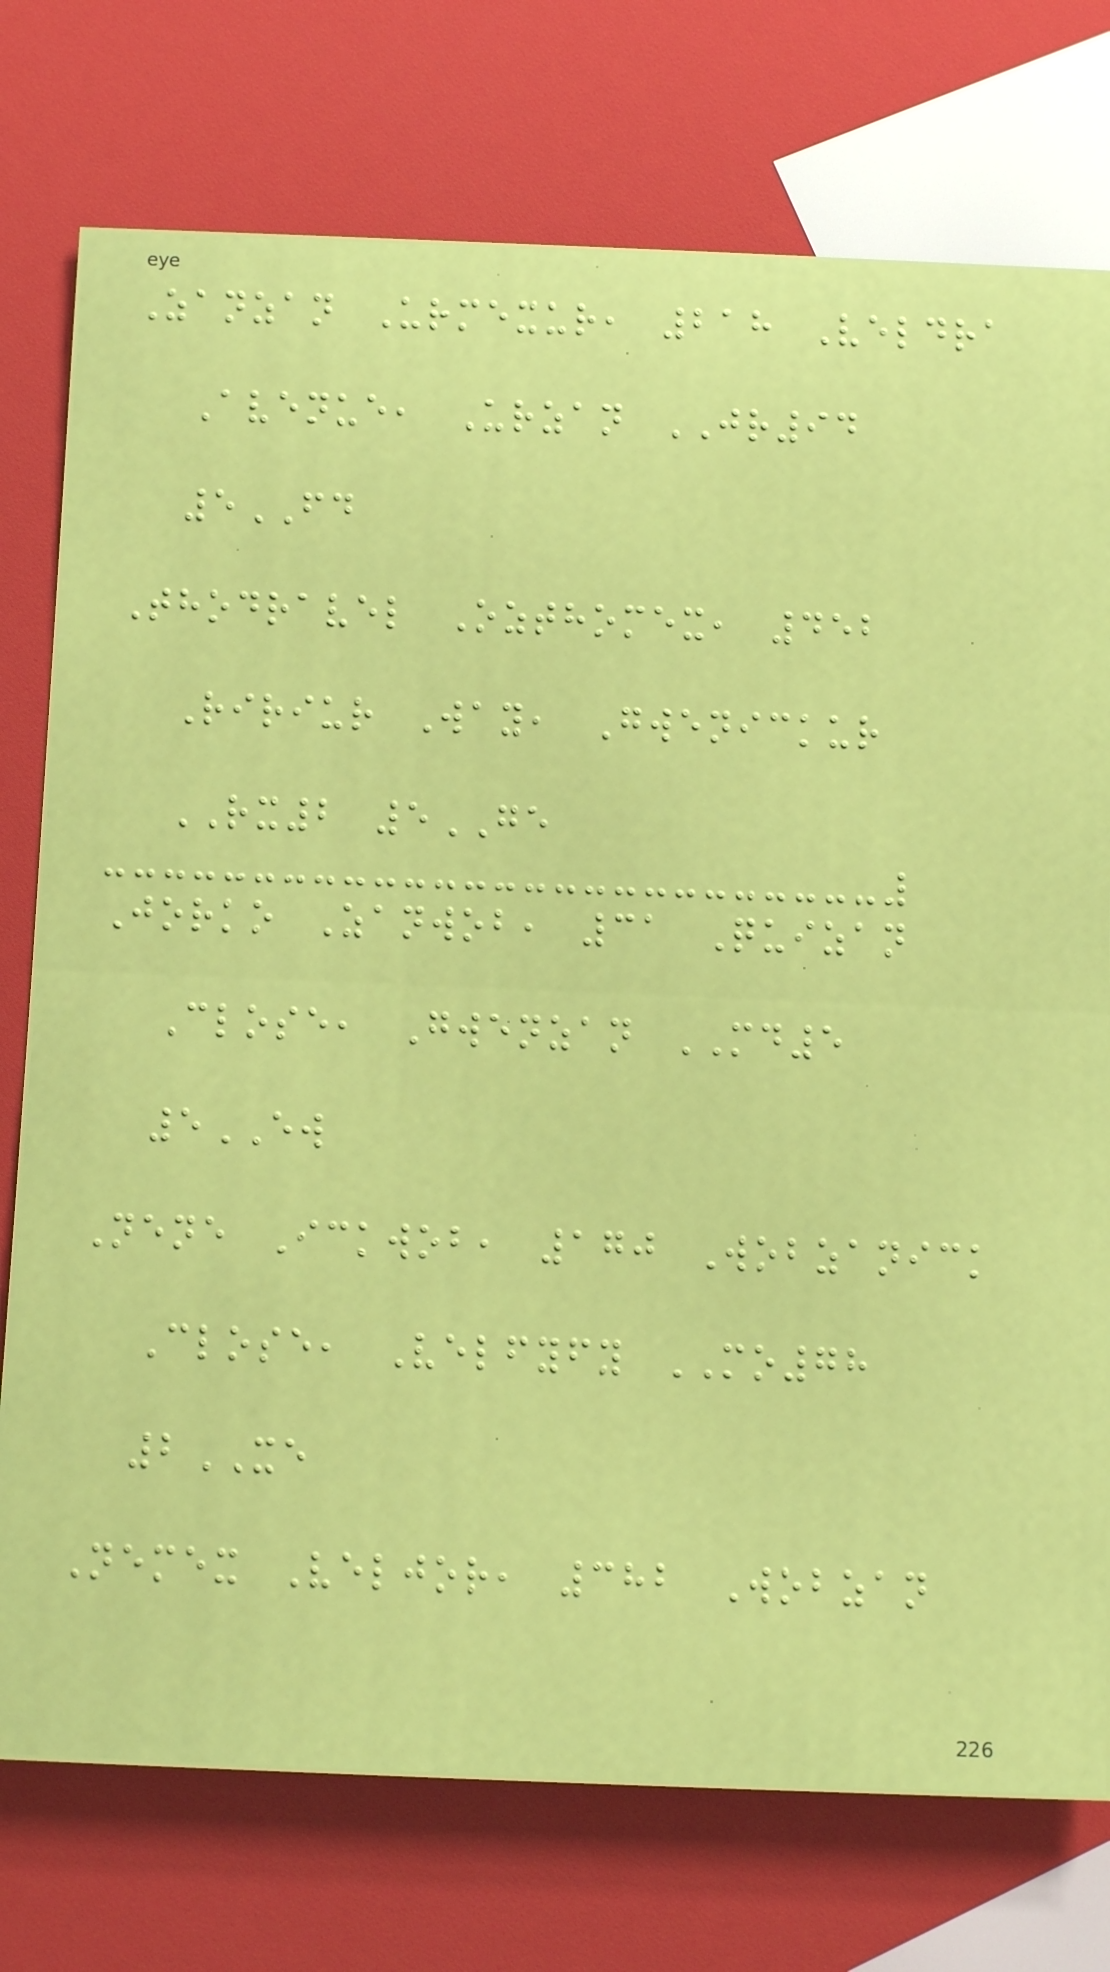Zanzan Urmexur, 218 Veldra
Avenue, Urzan JR94
5FD
Thodravel Ozthomex, 452
Ririur Way, Gwenickur
RX2 5GE
Jorko Zanwob, 31 Quizan
Close, Gwenzan MD5
5EW
Nene Ickwob, 170 Wobzanick
Close, Velfyfy MO78
2XE
Nemex Veljor, 382 Wobzan
